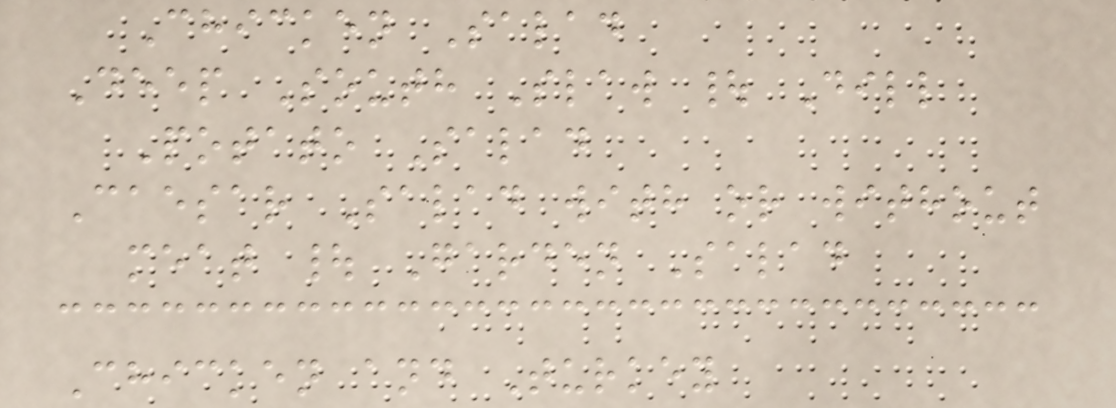Chicken Salad
Deep South Slaw | Dill
Potato Salad
Caesar Salad with or without
meat | Garden Salad
Chicken and Turkey
